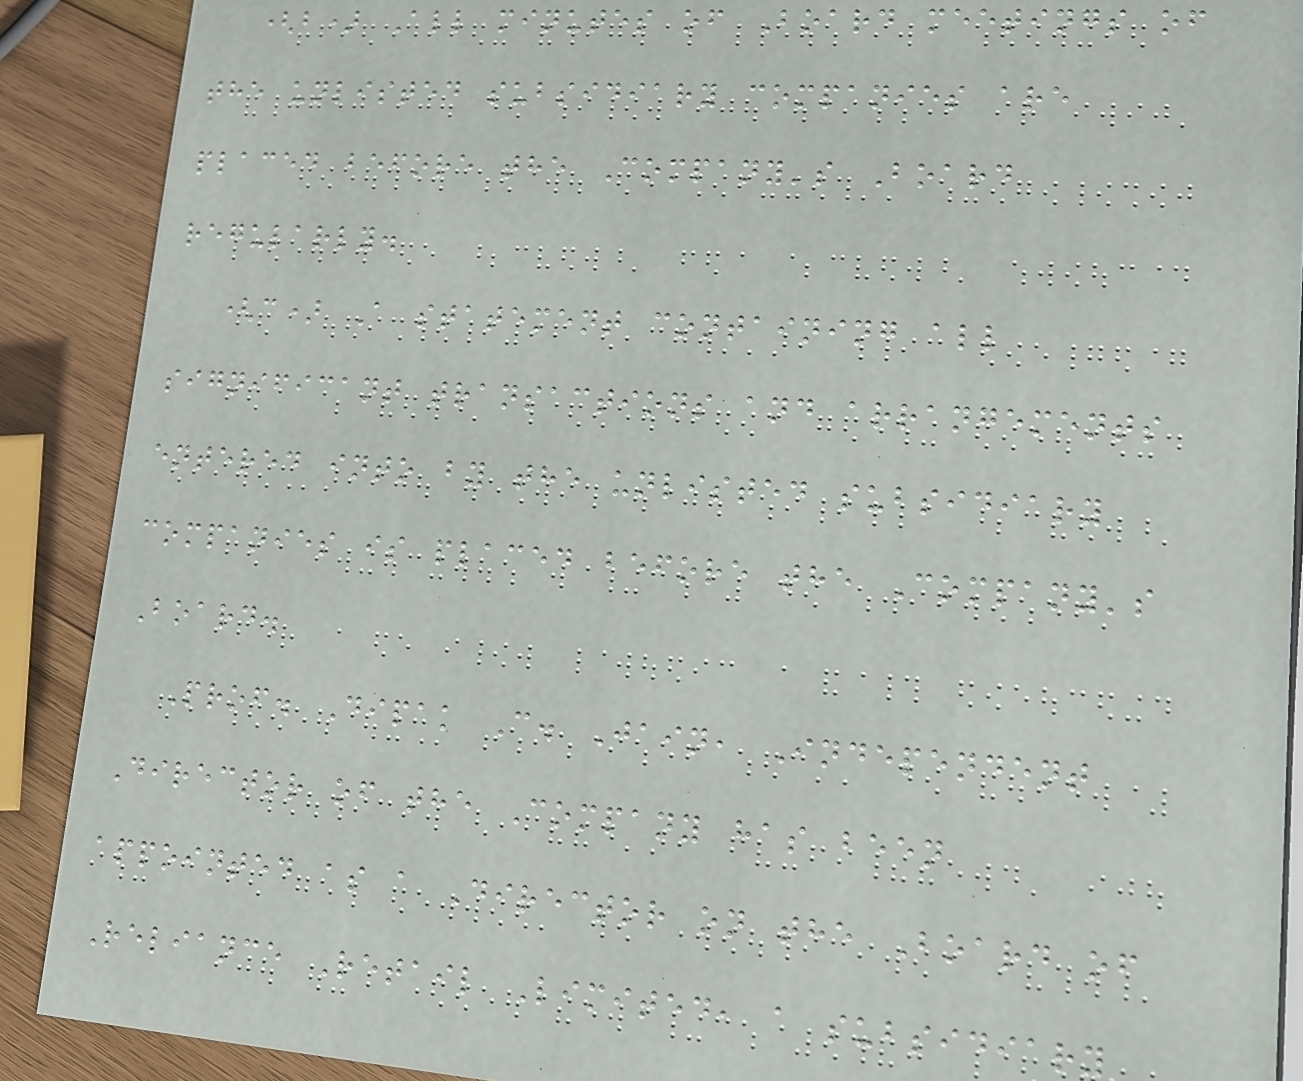(b) All minutes of Board meetings of
the unlisted subsidiary companies are
placed before the Company's Board
regularly.
(c) A statement containing all
significant transactions and arrangements
entered into by the unlisted subsidiary
companies is placed before the Company's
Board.
Prof. Dipak C. Jain, Independent
Director of the Company has been
appointed as a Director on the Board of
Reliance Retail Limited, a subsidiary
